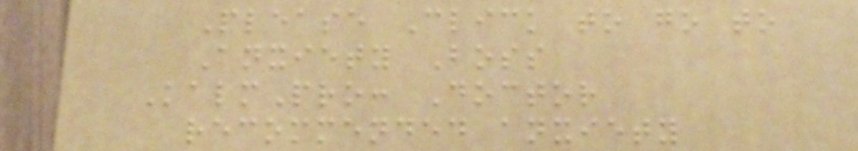Please Click to go to
Anxiety Boss
KalmPro: Doctor
recommended anxiety
